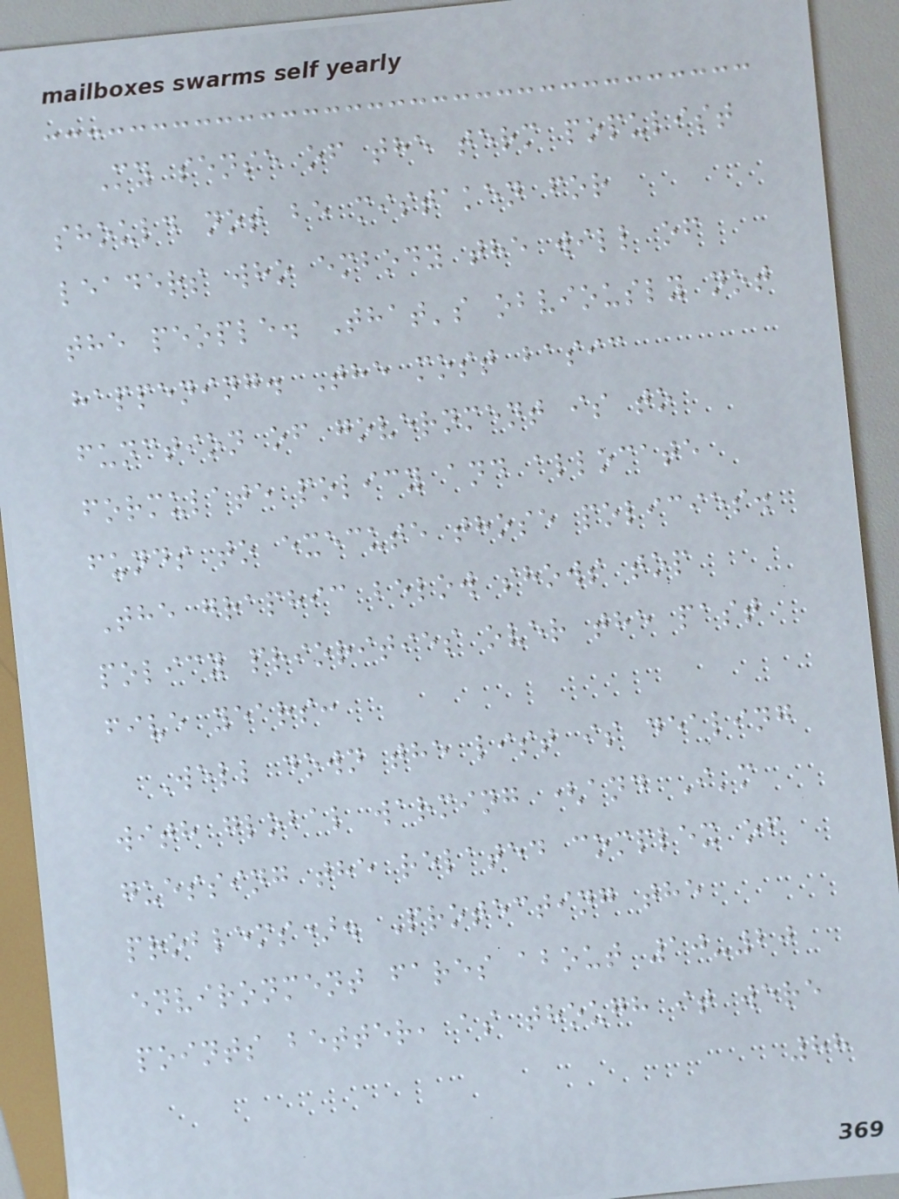My sense of the term populist
should not be mistaken for
leaders who embody the will of
the people. That's obviously not
happening. The most basic
function of government is to
formulate policy and allocate
funds to execute those policies.
The graphic below shows top
policy priorities over the past
five years:
Well down the list is dealing
with global warming (and I'm
guessing the related complex of
problems). Protecting the
environment fares about 10-20
points better, as though it were
88
